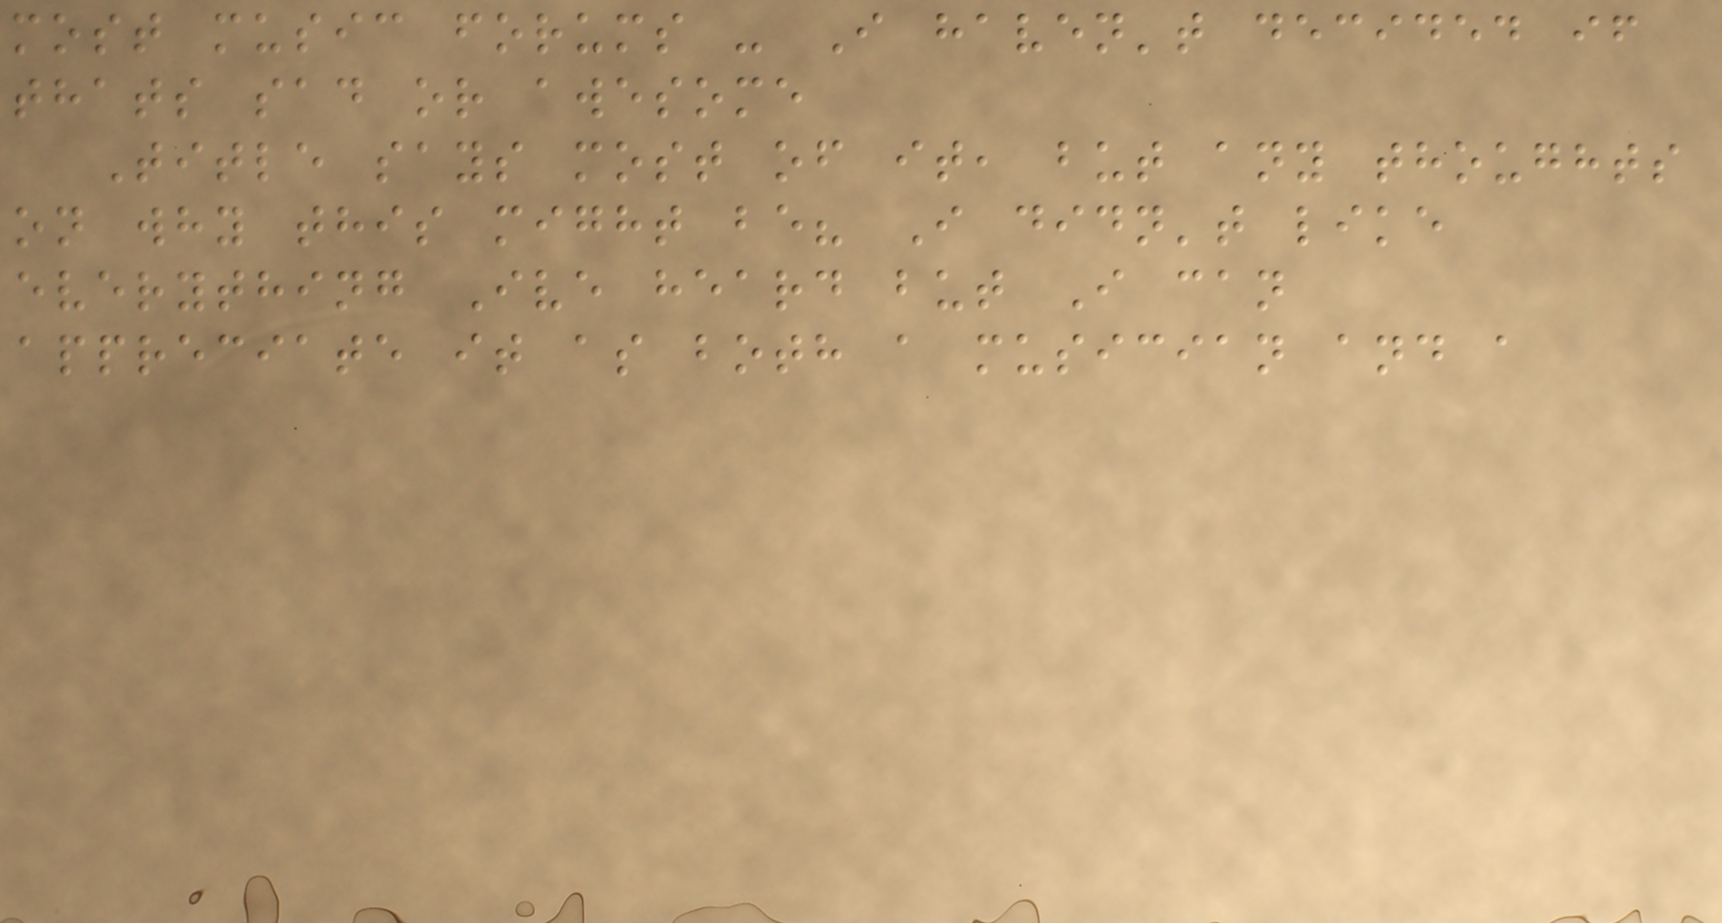most music forums - I haven't decided if
thats sad or awesome
Title says most of it, but any thoughts
on why this might be? I didn't like
everything Ive heard but I can
appreciate it as both a musician and a
